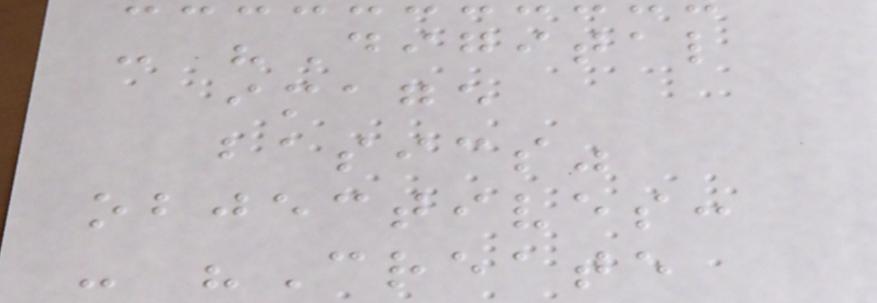- "Digital
image
basics"
objectives:
- "Create
